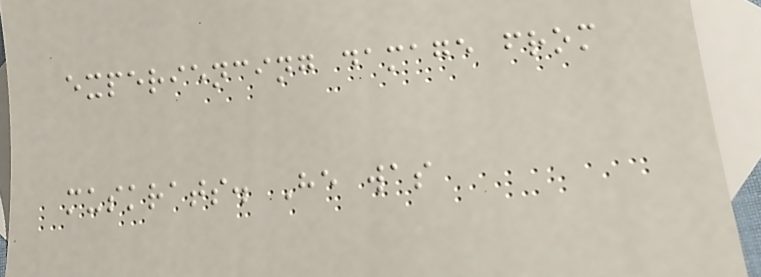experiencing damage from
muskrats. He was
